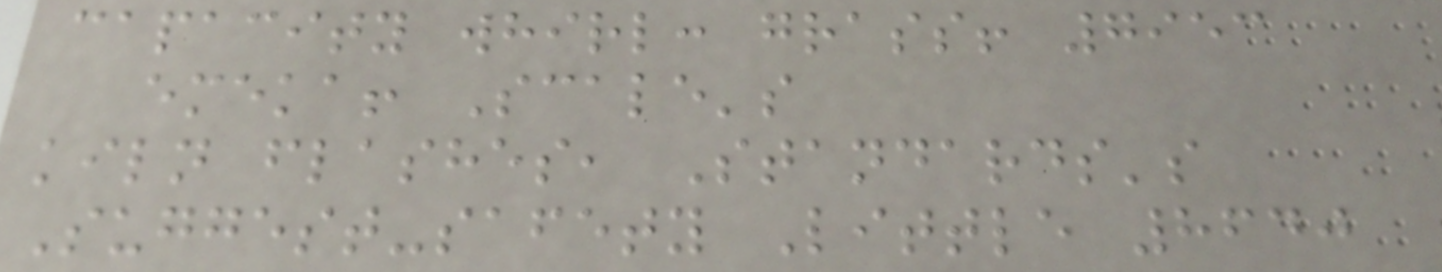capacity whirl: grass! 7953
emeka! Scale's
kiln flashes, Standards's
Suggest-safety Little 8640
